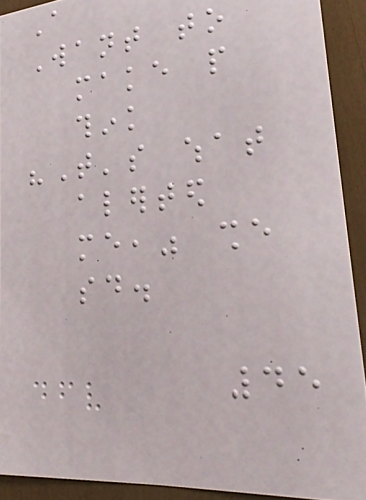A
Want to
make people
think
"That's what
alerted
me," she
said.
45
